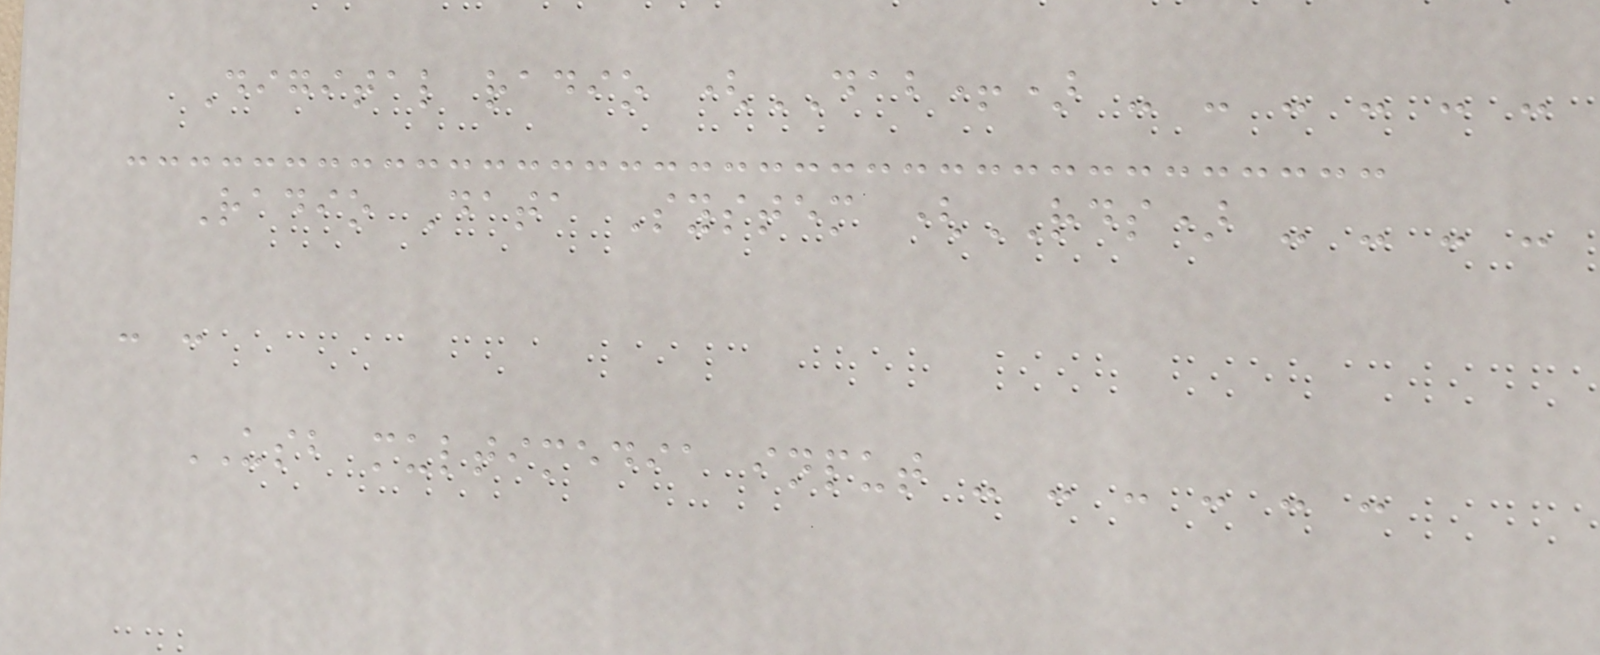Digital radio (DAB+) - - - - - -
Radio Data System (RDS) - - - -
- -
USB multimedia input - - - - - -
